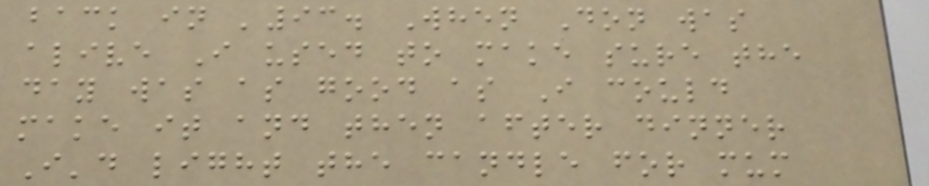back in '93. When Don was
alive I used to make sure the
day was as good as I could
make it and then after dinner
I'd light the candle for mum
